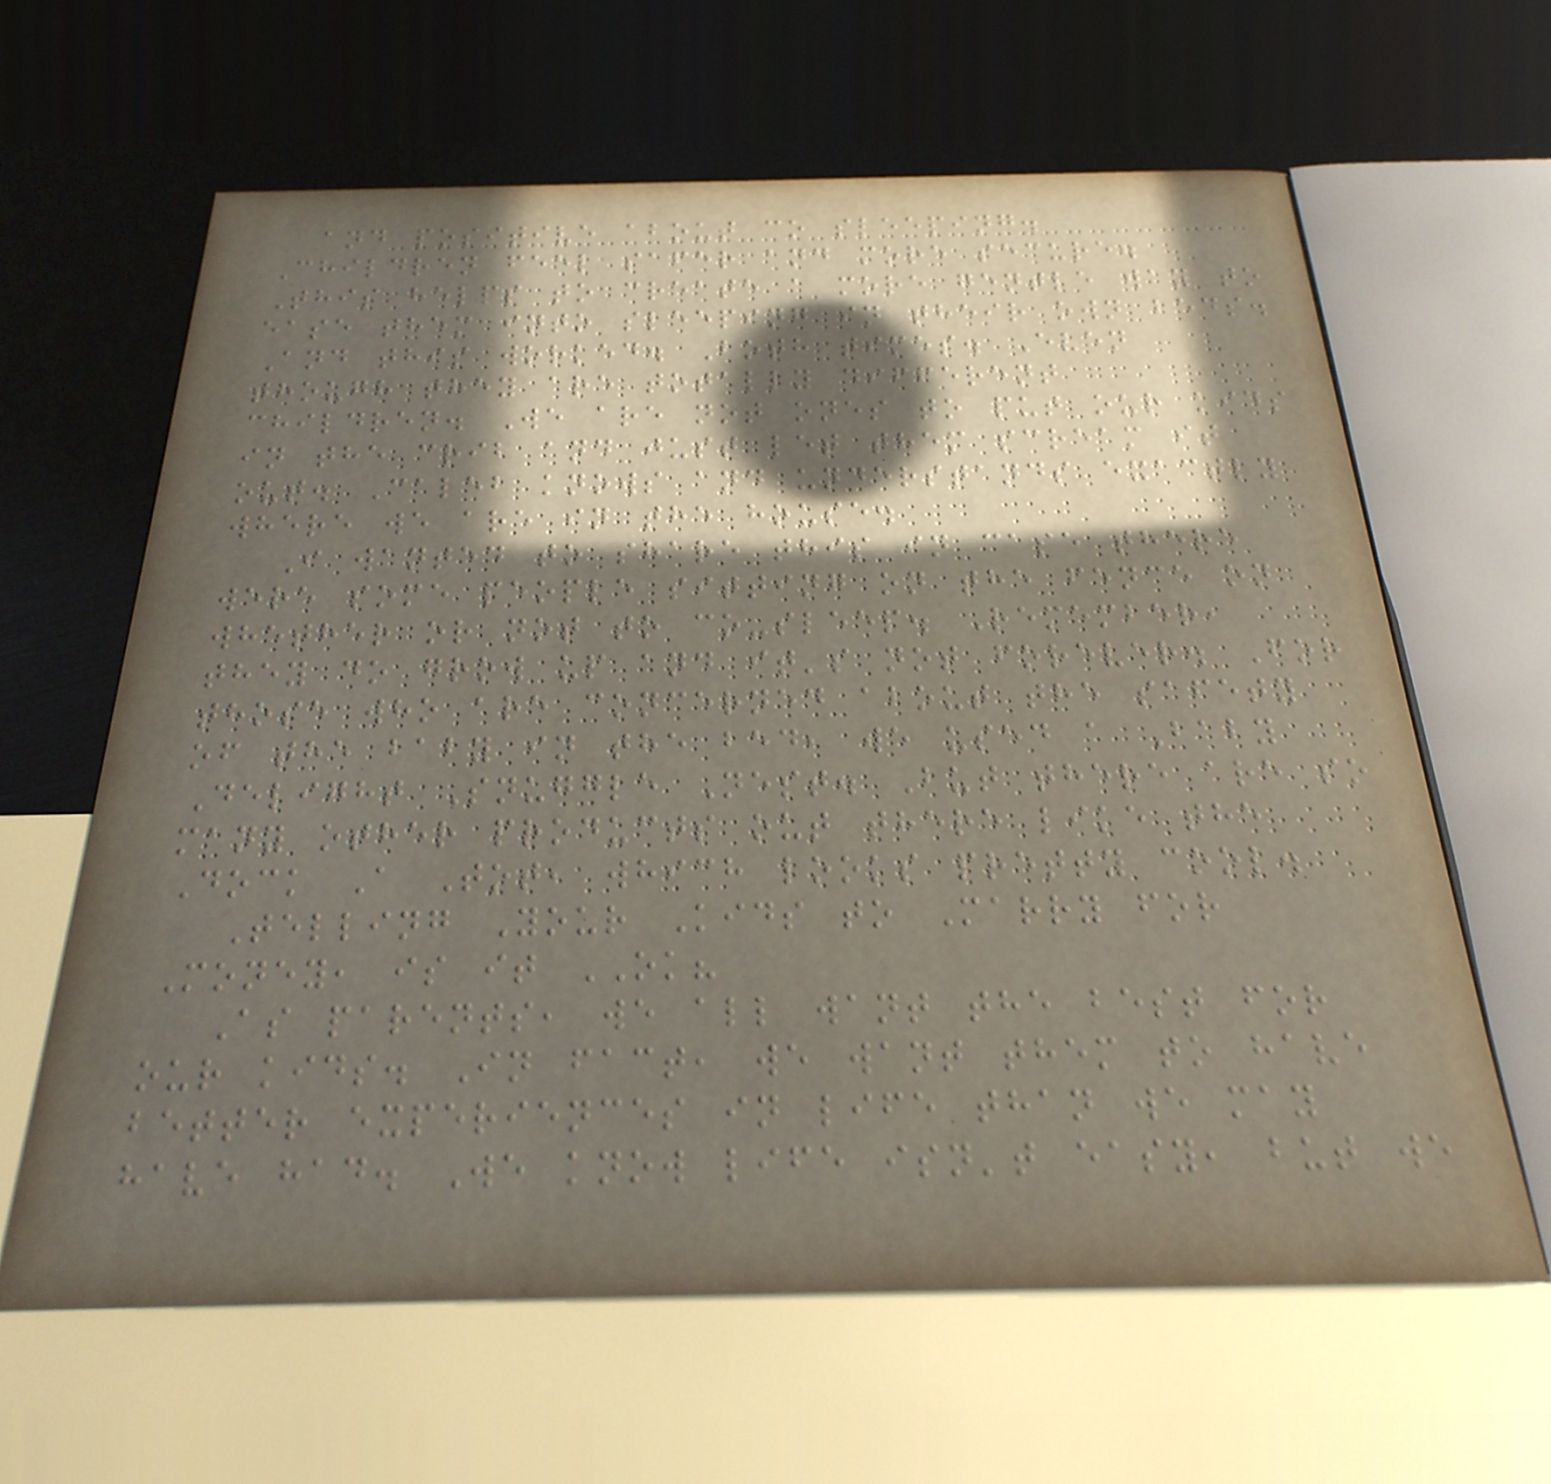and positive about co sleeping.
Children feel safer and more secure.
This helps to create a more gentle way to
ease them into sleeping in their own beds.
And this worked. Both times. Even
though they are totally different
children. We are not ones to put our kids
in the crib and just let them scream it
out. Caleb knows and understands exactly
where we are in the house.
I wanted to share this in case there
were some people sitting on the fence on
whether or not to co-sleep. Remember,
they do grow up and it's not forever. For
those who are concerned about the safety
of the baby in the bed, we used a Baby
Delight Snuggle Nest. But there are so
many other products out there like the
Dock A Tot, which looks pretty cool.
Telling Your Kids to Marry for
Money, is it OK?
As parents, we all want the best for
our kids. In fact, we want them to have
better experiences in life than we may
have had. We know life isn't easy, but we
